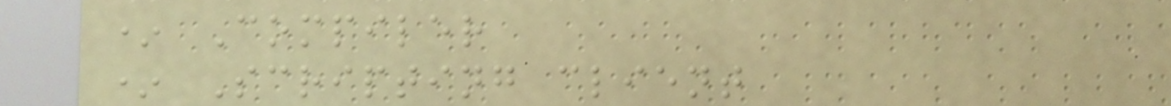* Compiler
* Scripting client
